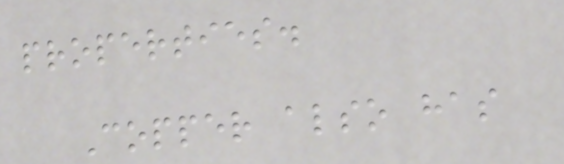properties.
Copper also has
